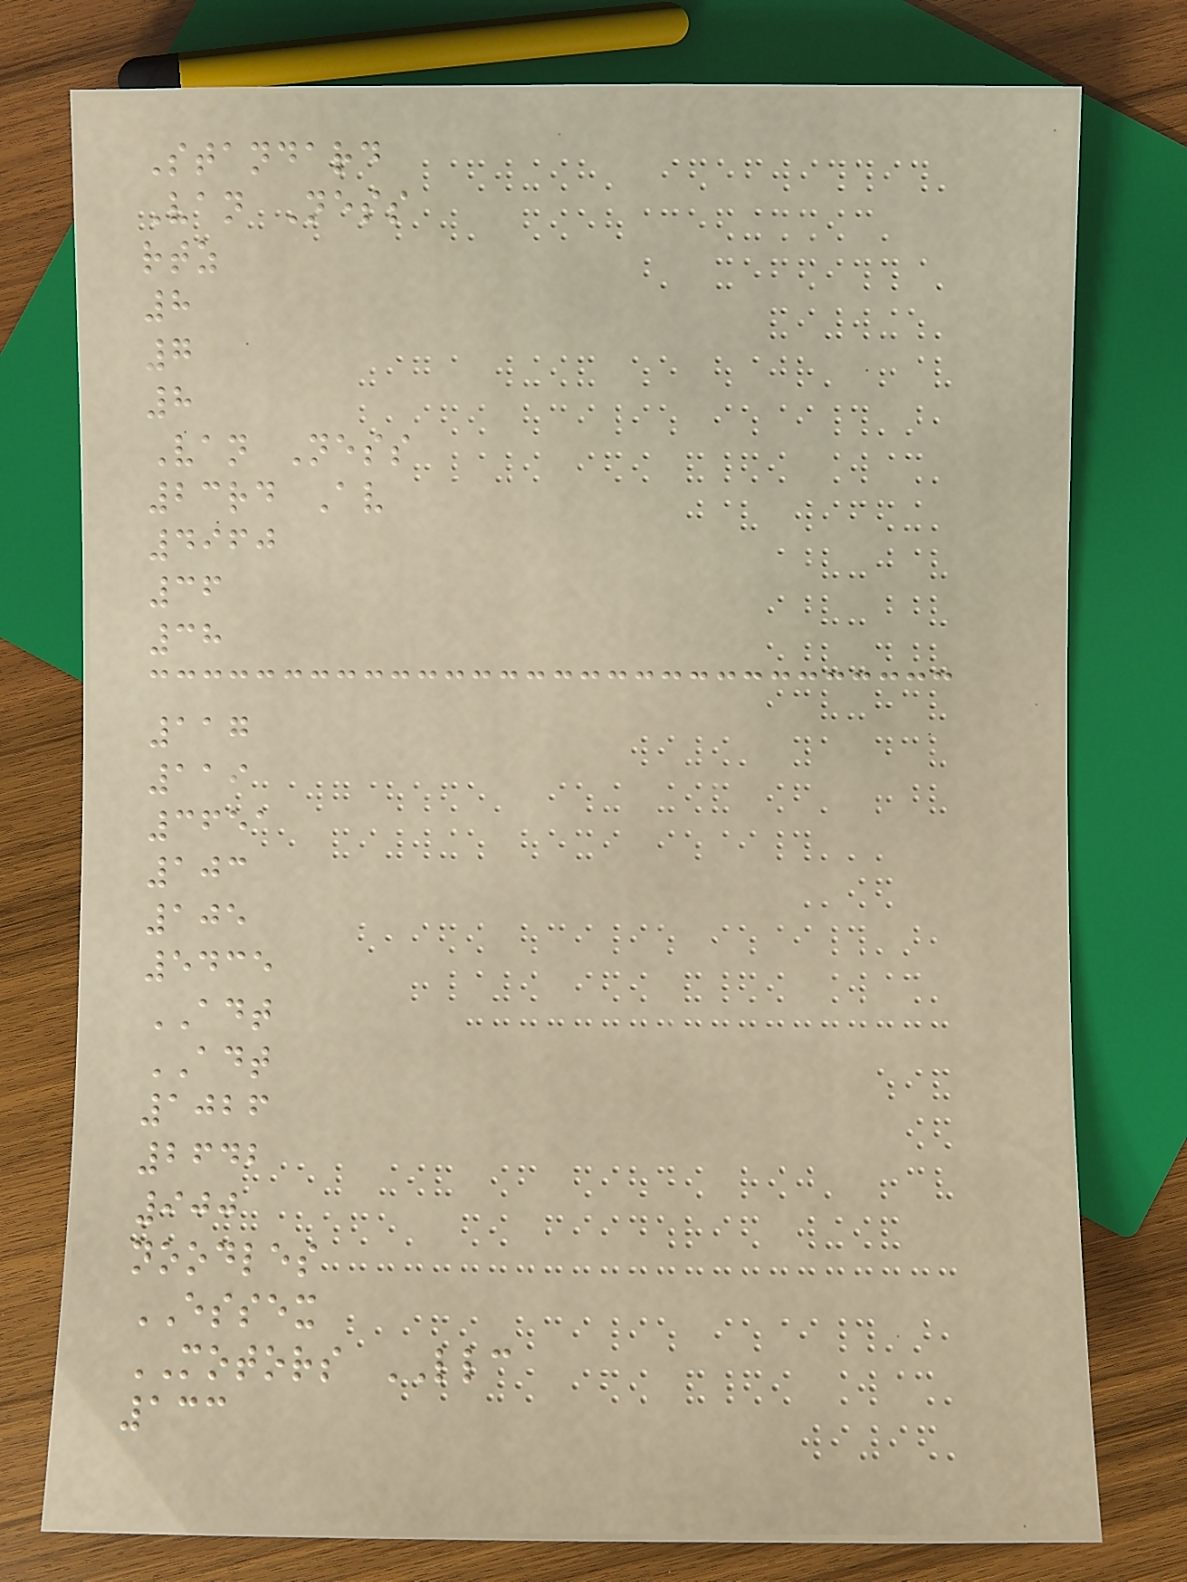Standard
Van Ness
rtz
8
7
8
Van Ness
23rd Av
4960
36
38
117
119
3651
103
105
5435
ADT
ADT
1026
2642
900
noodles
ESSEX
MOTORS LLC
133
